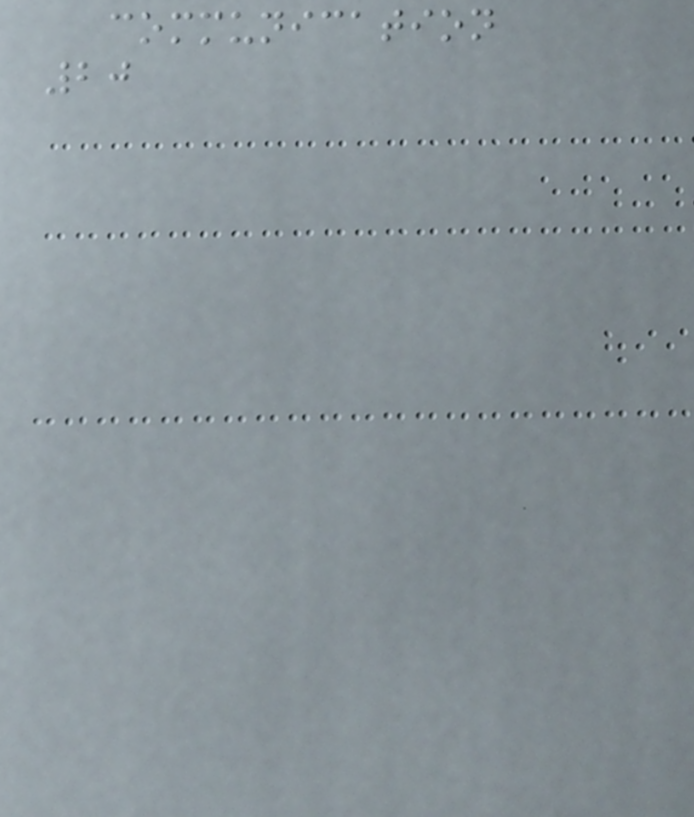communication
20
